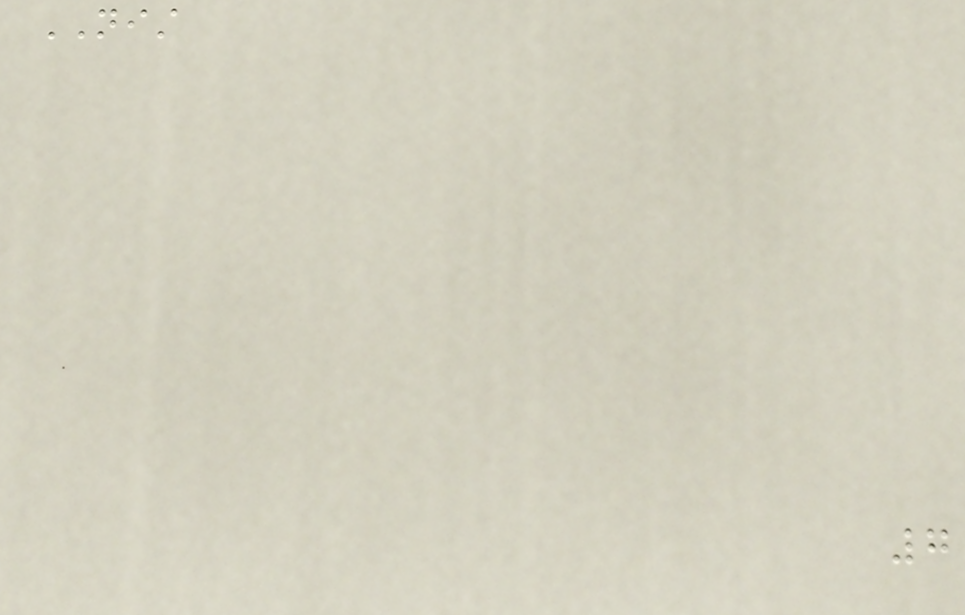NIST
7
